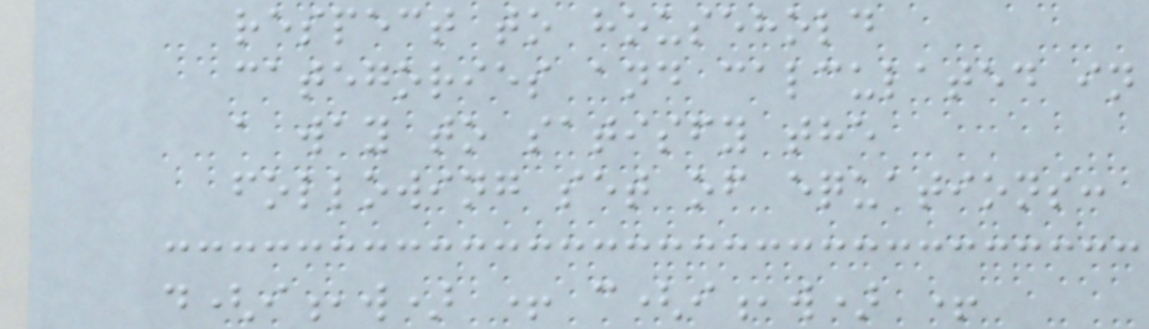respect to household
categories and calculated in
a way to satisfy the
following set of equations:
d(i,w) + c(i,w) +
